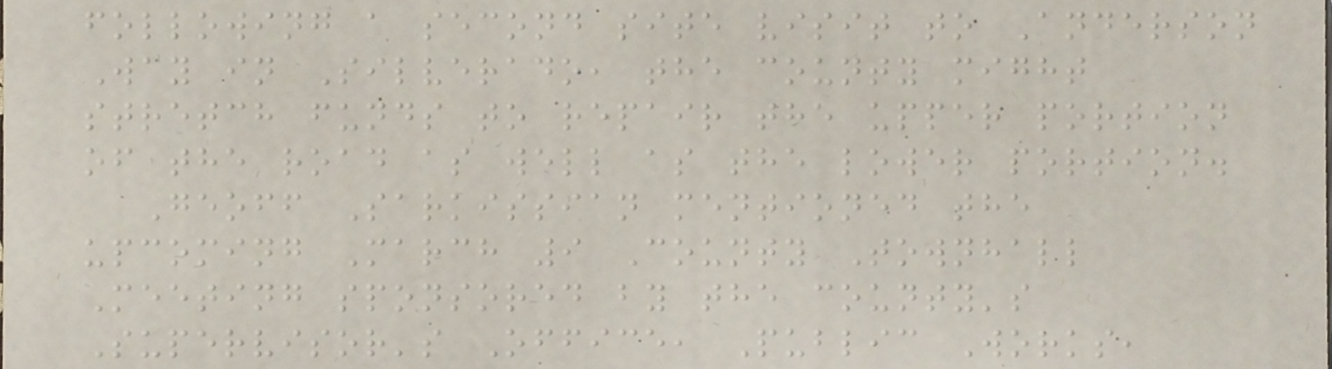following a second site visit to Anderson
Way in Silverado, the county might
stretch funds to repair the upper portion
of the road as well as the lower portion.
Geoff Sarkissian mentioned the
upcoming March 9 County Townhall
Meeting sponsored by the county's
Supervisor's Office, Public Works,
